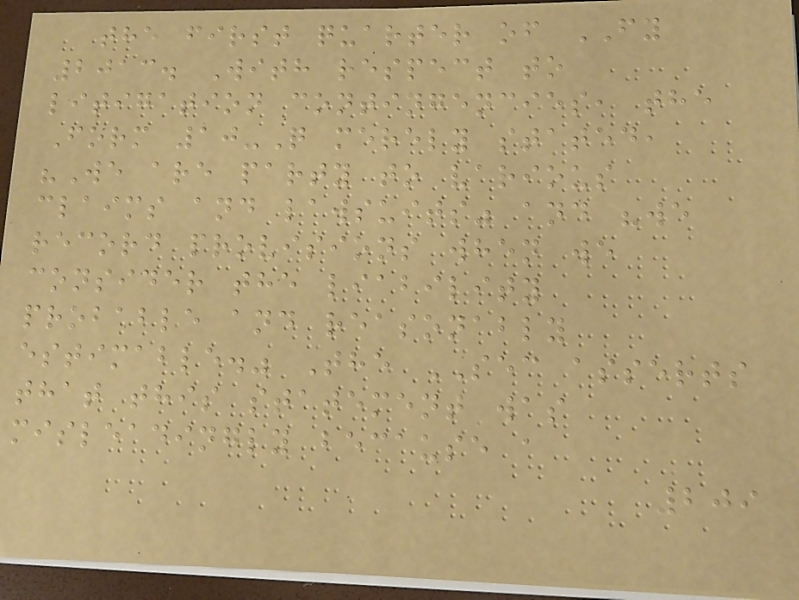the first quarter of FY
2013. With respect to
litigation contingencies, the
Form 10-Q merely stated,
"We are party to various
claims and lawsuits" and "we
record provisions when we
consider the liability
probable and reasonably
estimable." The SEC asserts
that this statement was
misleadingly because a
209
